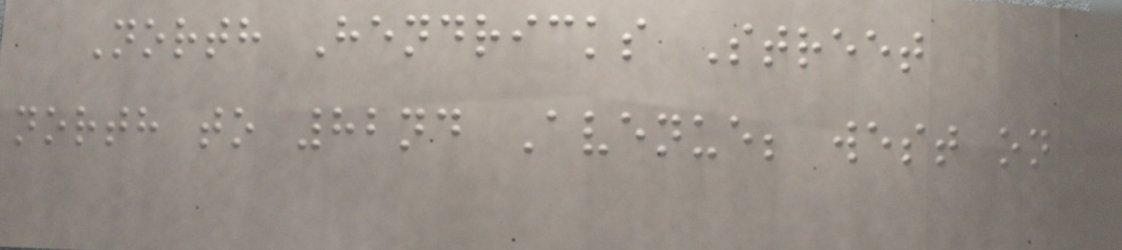North Hendricks Street
north to 82nd Avenue; west on
